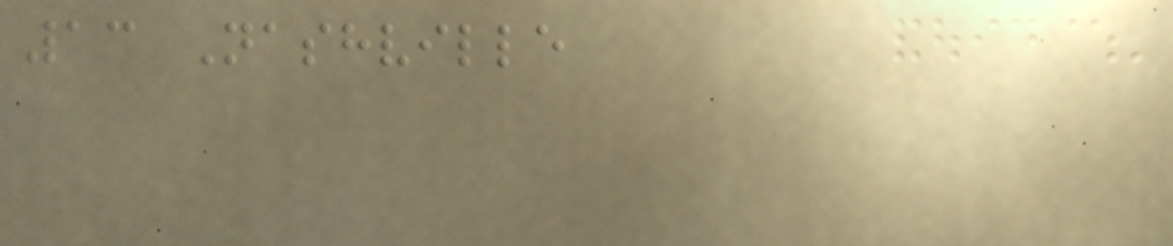13 Nashville
